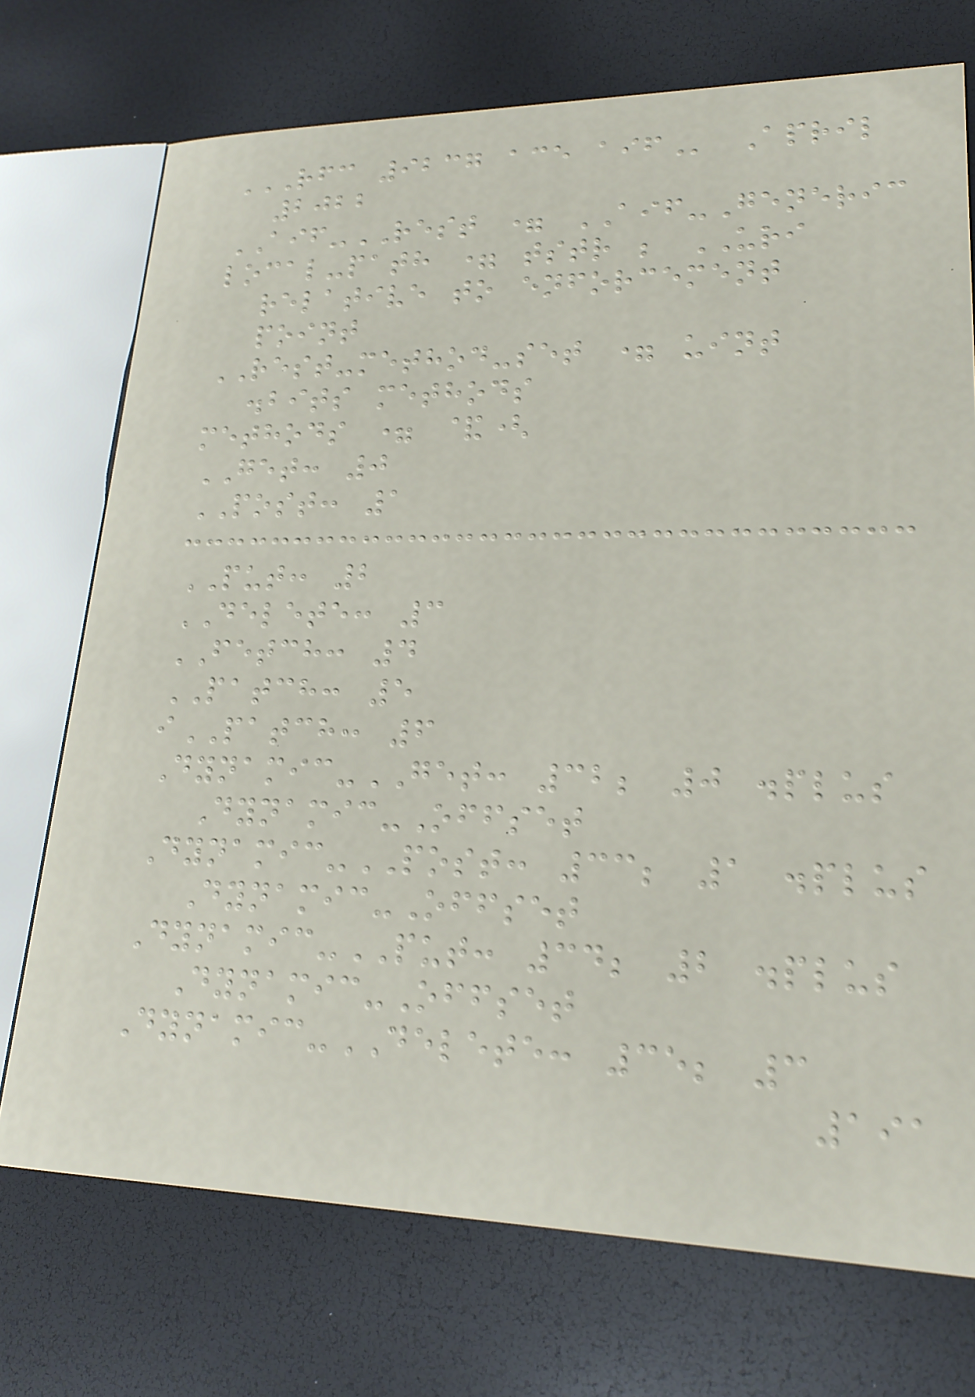RFC 9237 ACE AIF April
2022
AIF-REST = AIF-Generic
local-path = tstr ; URI
relative to enforcement
point
REST-method-set = uint
.bits methods
methods = &(
GET: 0
POST: 1
PUT: 2
DELETE: 3
FETCH: 4
PATCH: 5
iPATCH: 6
Dynamic-GET: 32; 0 .plus
Dynamic-Offset
Dynamic-POST: 33; 1 .plus
Dynamic-Offset
Dynamic-PUT: 34; 2 .plus
Dynamic-Offset
Dynamic-DELETE: 35; 3
191
